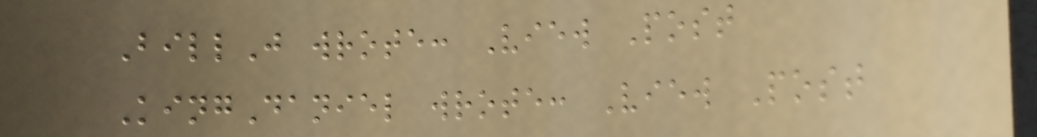BillJ wrote: View Post
KingDaniel wrote: View Post
